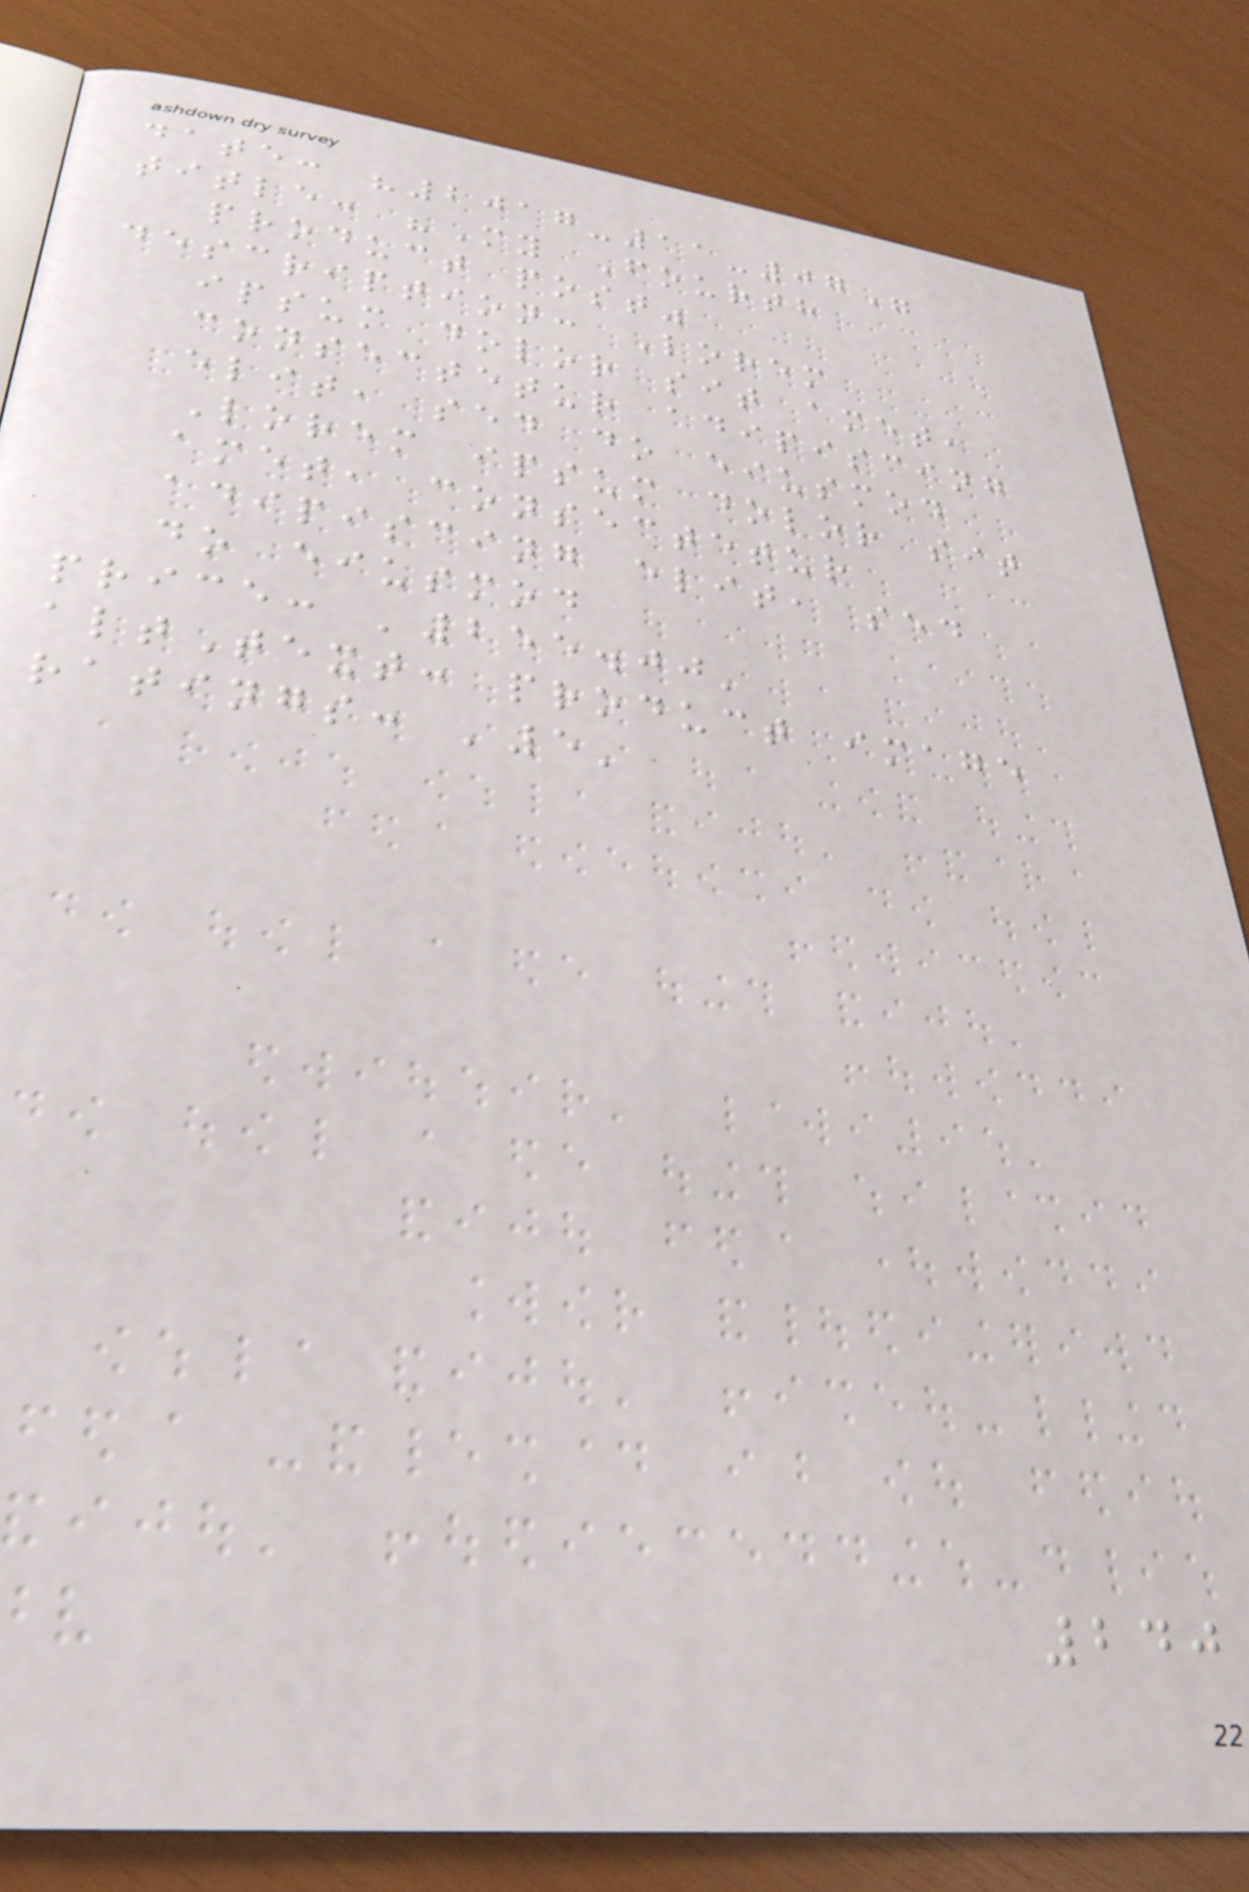date: "2017-11-07"
title: "My Fourth
product post"
description: Lorem
ipsum dolor sit amet,
consectetur adipiscing
elit, sed do eiusmod
Lorem ipsum dolor sit
amet, consectetur
adipiscing elit, sed
do eiusmod
price: '255.00'
altText: product image
ratings: '5'
240
